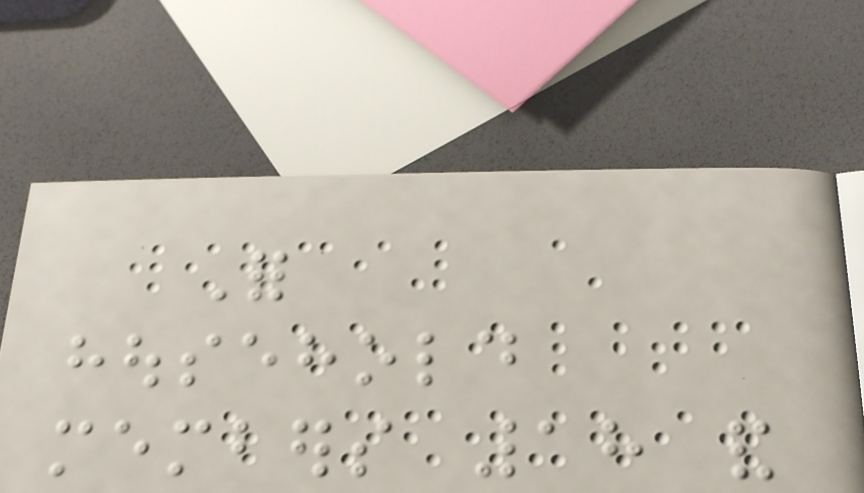For
household
members 18 and
